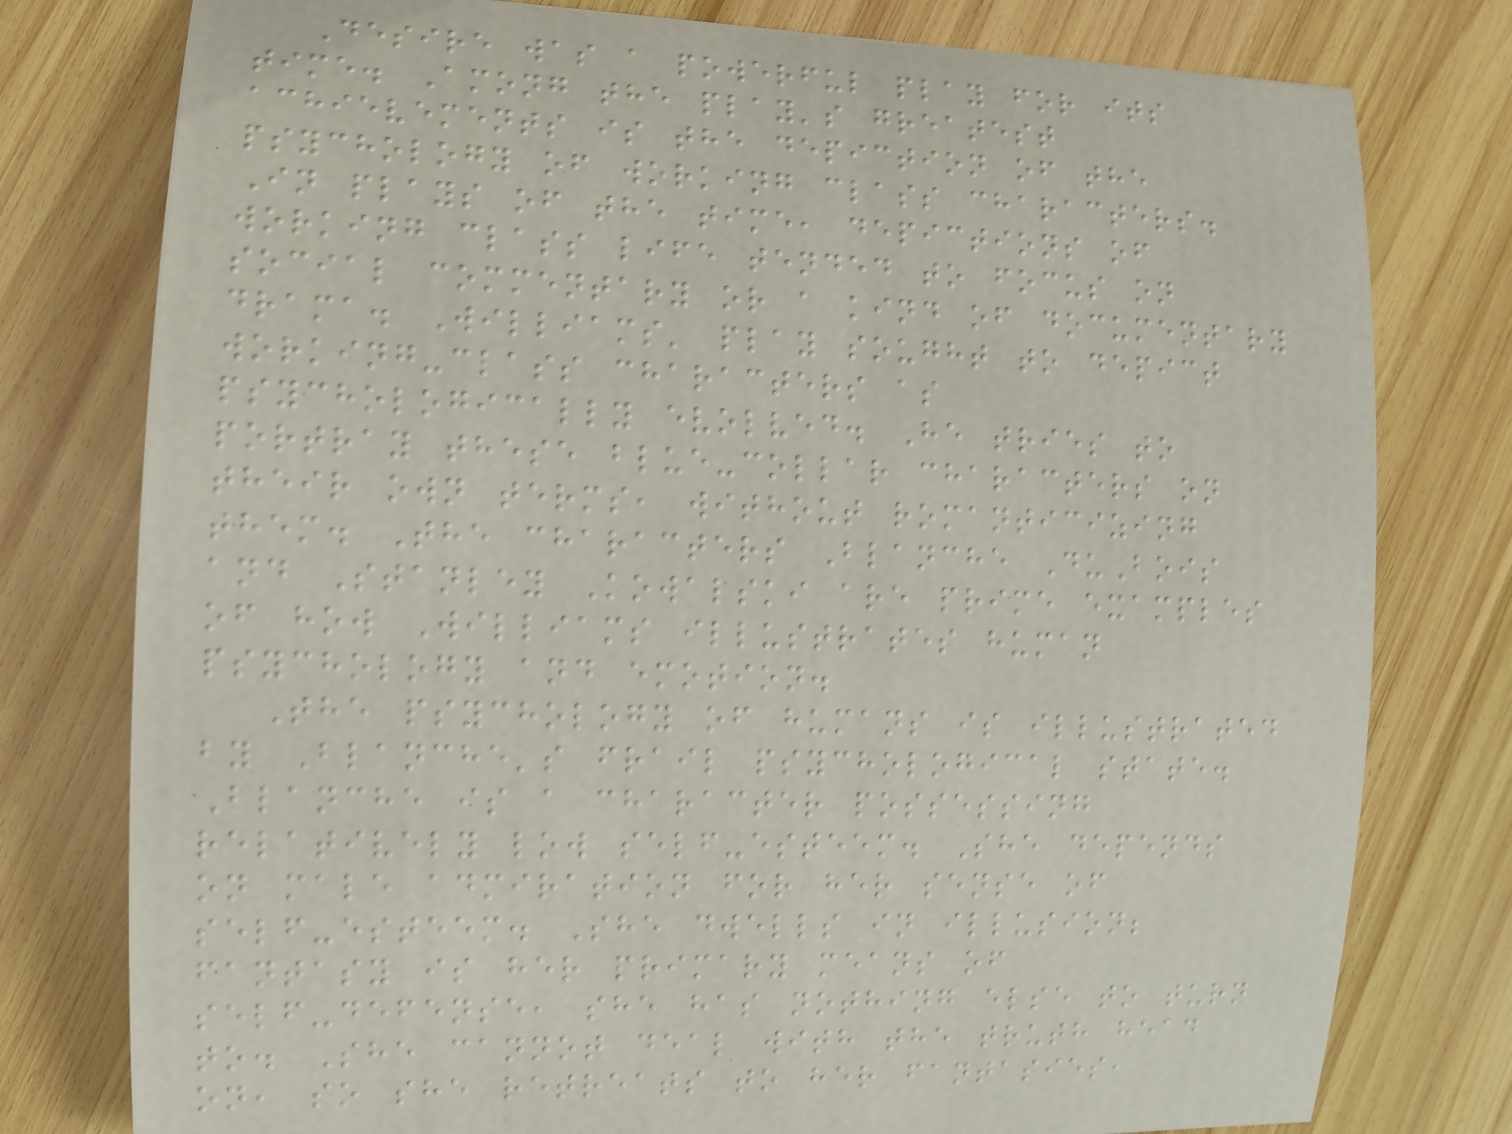Desire was a powerful play for its
time. Among the play's greatest
achievements is the depiction of the
psychology of working class characters.
In plays of the time, depictions of
working class life tended to focus on
social commentary or a kind of documentary
drama. Williams' play sought to depict
working-class characters as
psychologically evolved. He tries to
portray these blue-collar characters on
their own terms, without romanticizing
them. The characters Blanche DuBois
and Stanley Kowalski are prime examples
of how Williams illustrates human
psychology and emotion.
The psychology of humans is illustrated
by Blanche's frail psychological state.
Blanche is a character possessing
relatively low self-esteem. She depends
on male admiration for her sense of
self-esteem. She dwells in illusion;
fantasy is her primary means of
self-defense, she has nothing else to turn
to. She cannot deal with the truth head
on, so she retreats to her fantasies,
